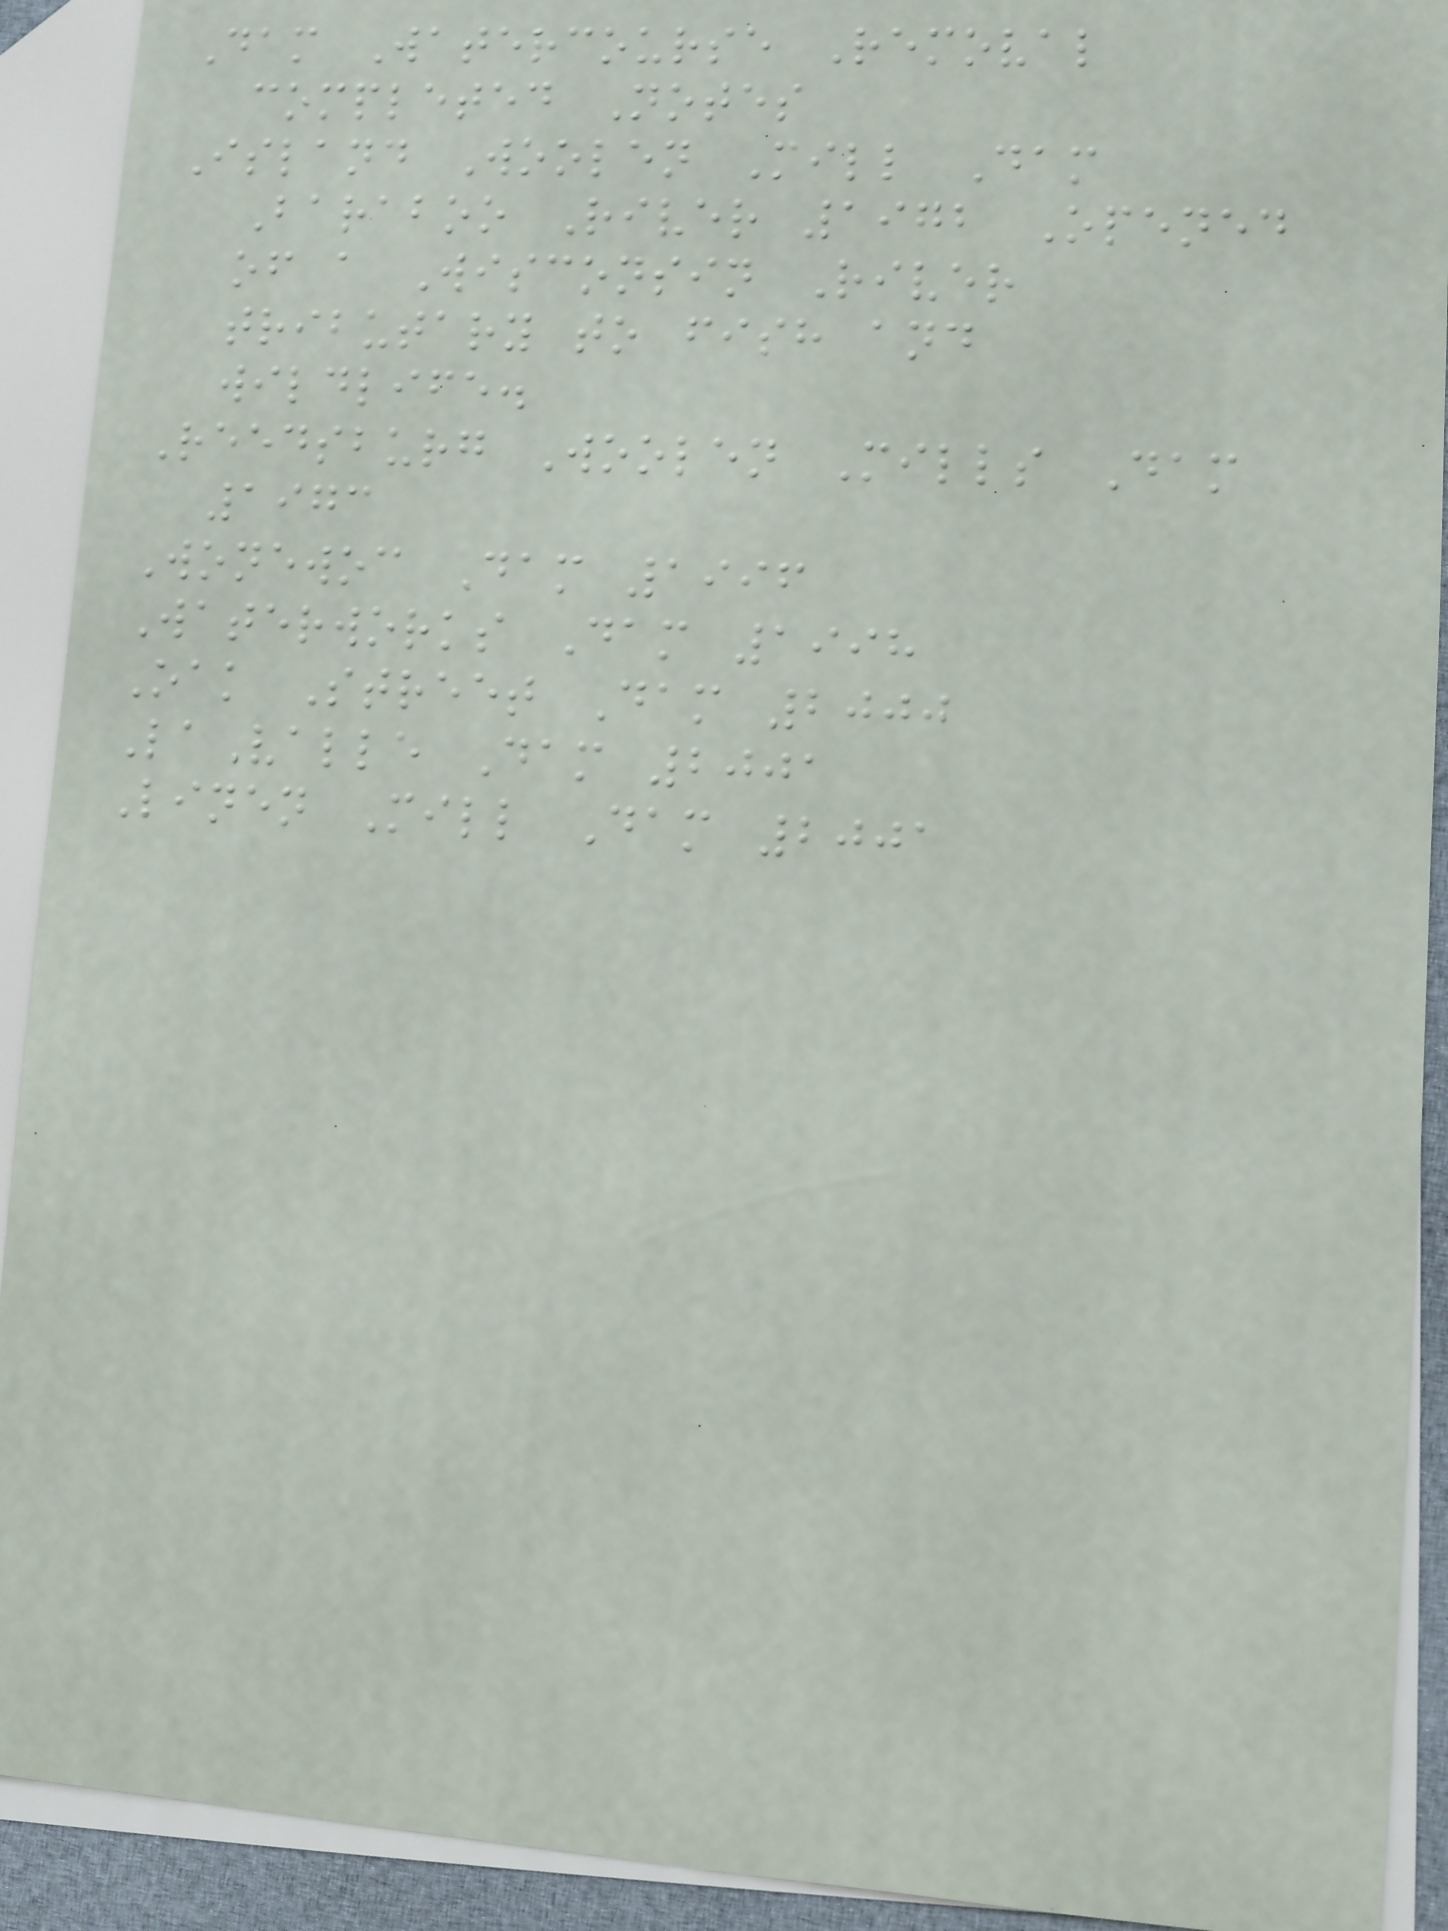Dam Watercourse Removal
completed Notes
Island Woolen Mill Dam
Baraboo River 1972 Opened
of a Wisconsin River
tributary to fish and
wildlife.
Reedsburg Woolen Mills Dam
1973
Wonewoc Dam 1996
Waterworks Dam 1998
Oak Street Dam 2000
LaValle Dam 2001
Linen Mill Dam 2001
